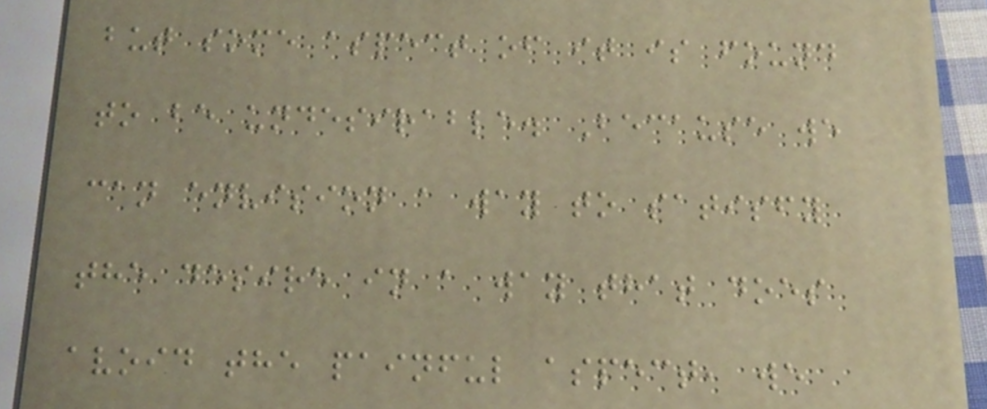but some aspect of it is found
to be undesirable. Because we
can envision a way to satisfy
the desire in a way that does
avoid the painful aspect, we
